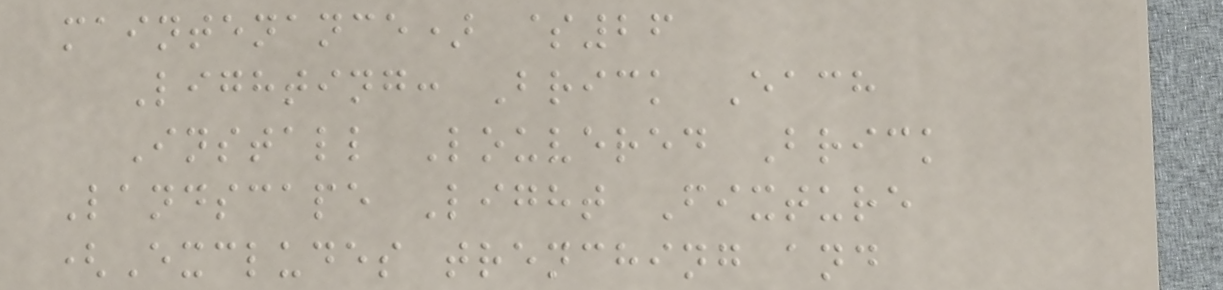maintenance) $26
Lighting: Brick Each
Install Louvered Brick
Landscape Light Fixture
(Excludes trenching and
